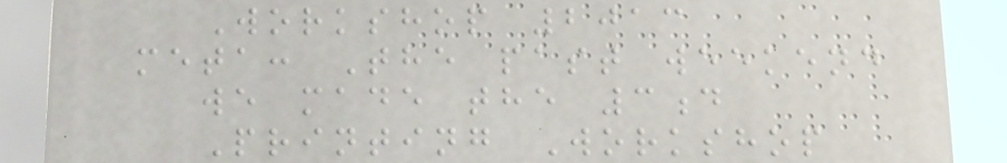Workshop 2013
meta: The past weekend
we made the 3d
Printing Workshop
